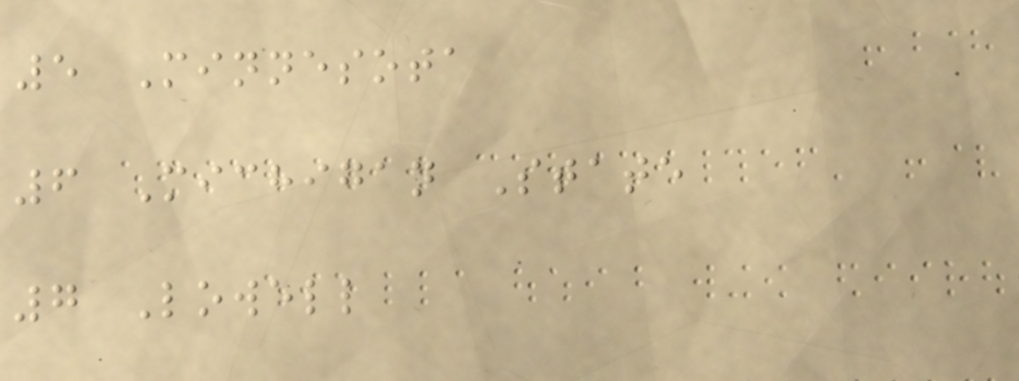5 Minnesota
6 Michigan State
7 Lowell
